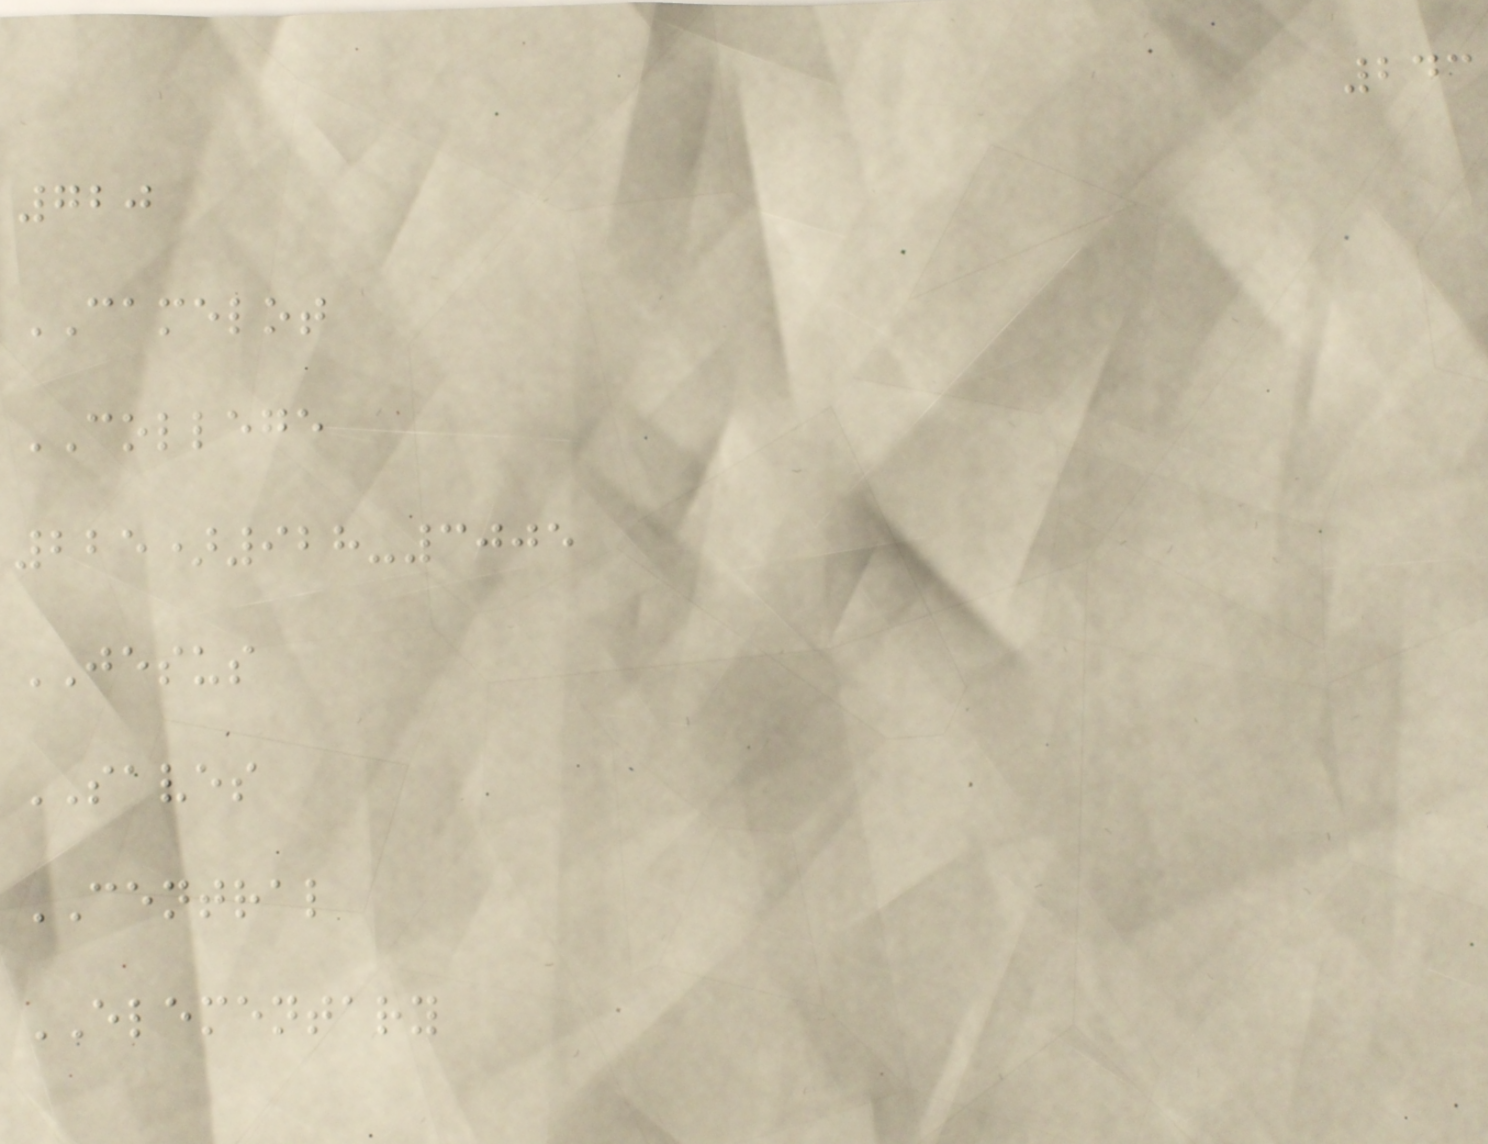243
720
CAMELOT
COLLEGE
225)928-3005
JESUS
SAVES
CENTRAL
ELEMENTARY
